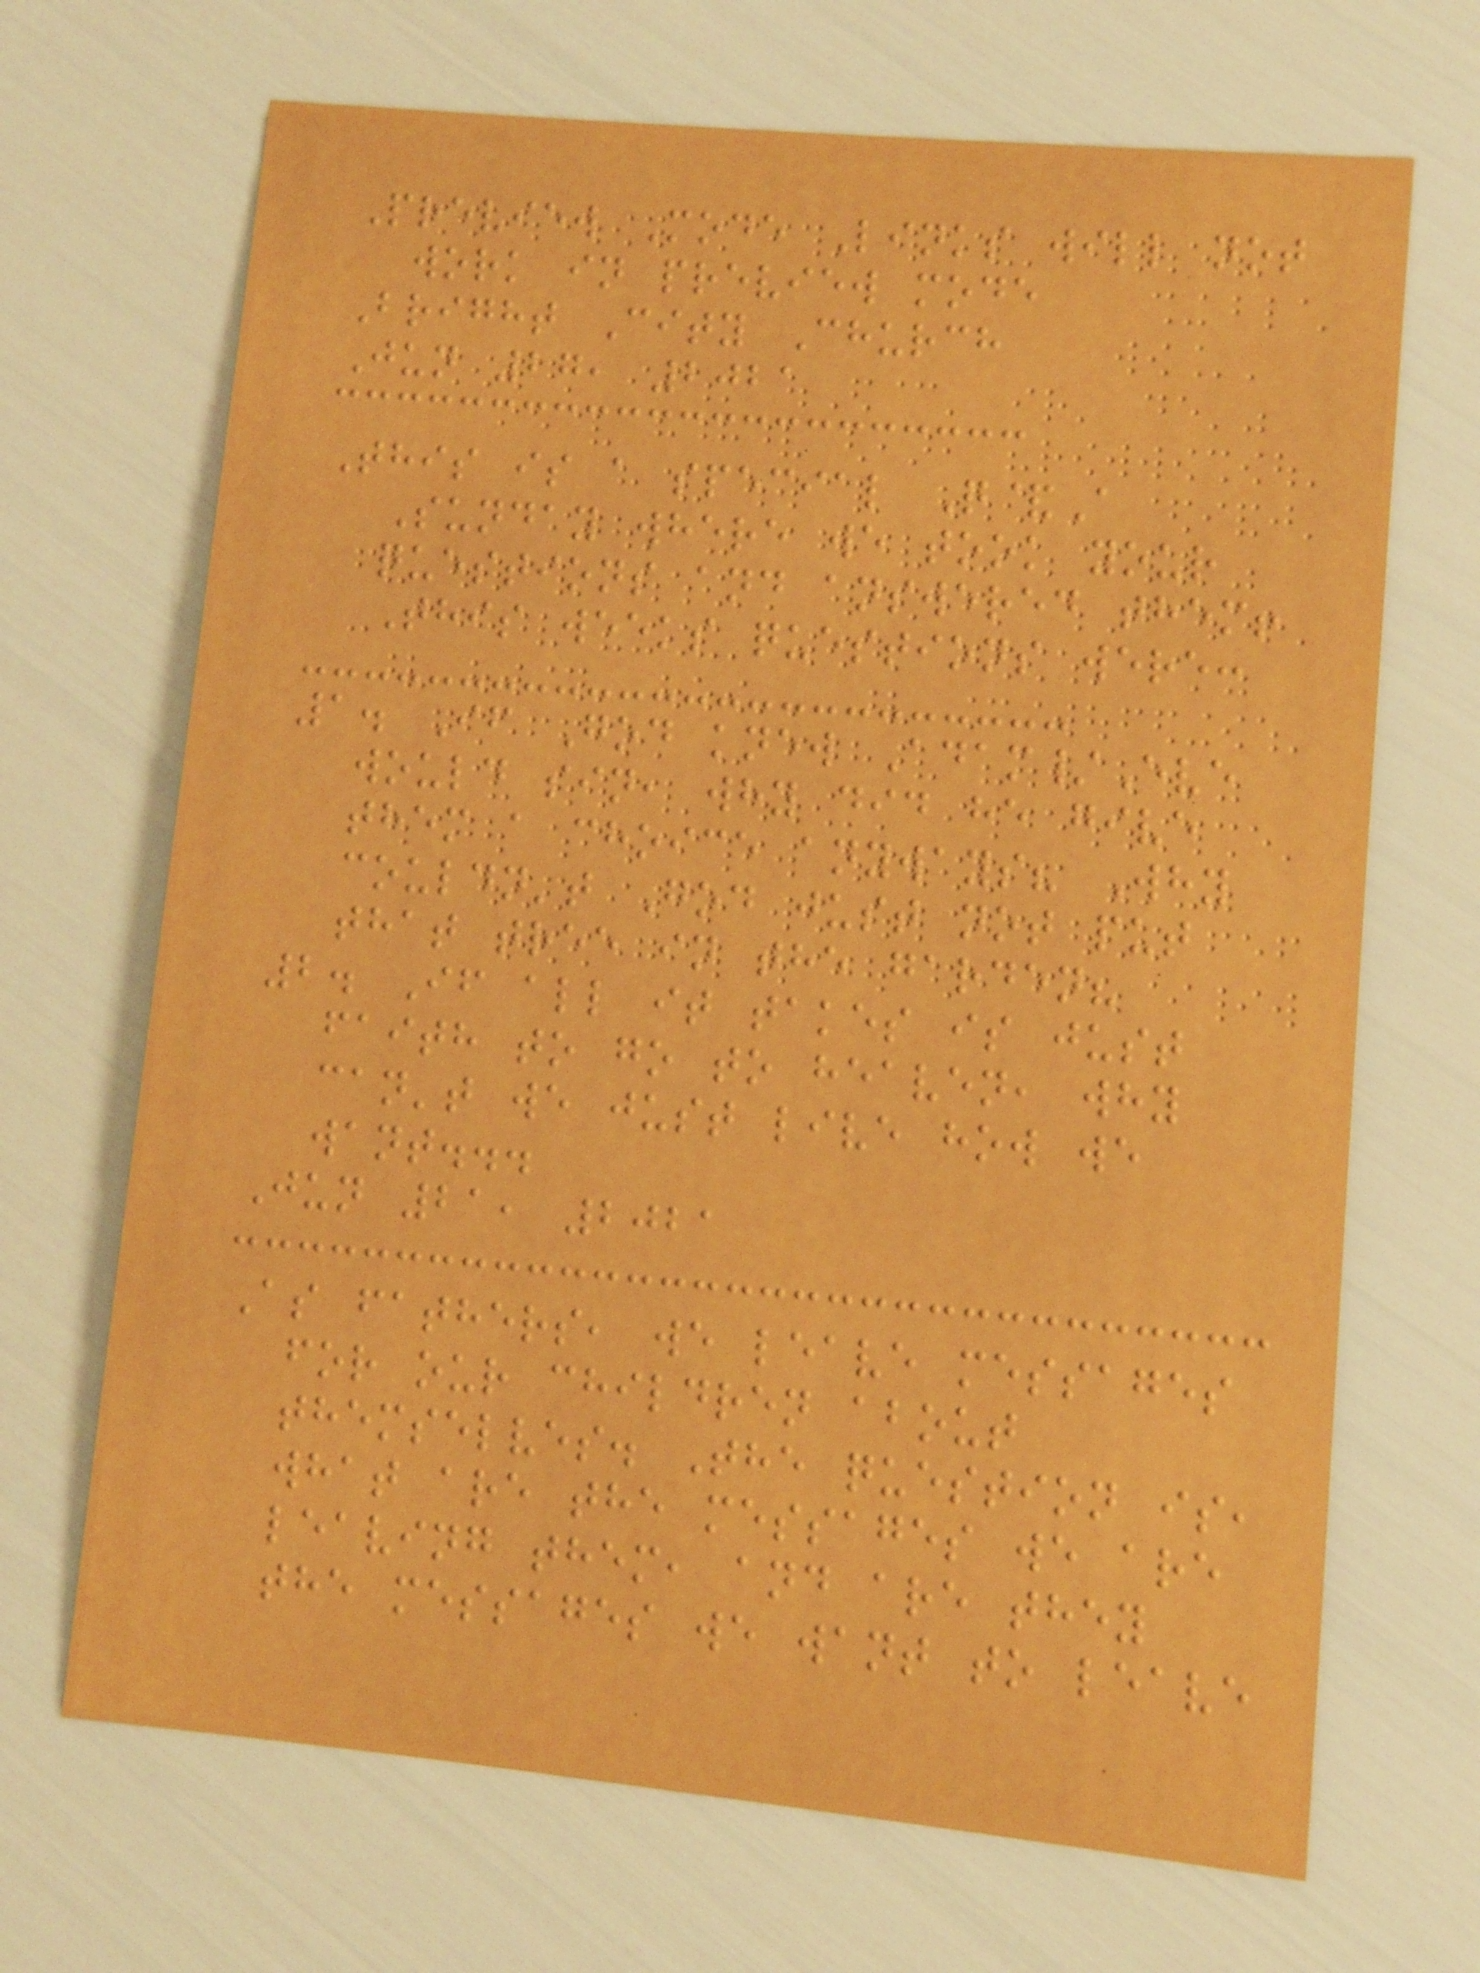Preview Mode Links will not
work in preview mode
Bright City Church
Jun 27, 2021
This is a special Q&A
Sunday where we took your
questions and answered them!
This weeks questions were:
1. If God knew Adam/Eve
would sin, why did he give
them a choice anyways? Why
couldn't God just not put
that tree in the garden?
2. If all it takes is just
faith to go to heaven, why
can't we just live how we
want...
Jun 21, 2021
As fathers, we leave messages
for our children about
themselves. The question is,
what are the messages we are
leaving them, and are they
the messages we want to leave
